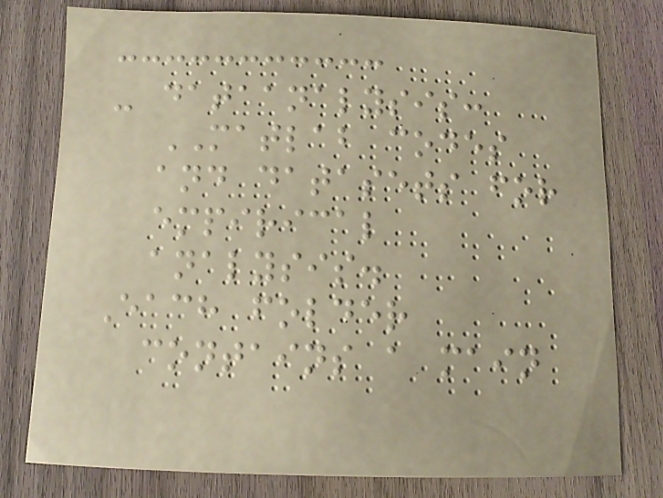- dataanalysis:
MATLAB codes
and datasets for
empirical
analysis.
Each folder
contains a main
